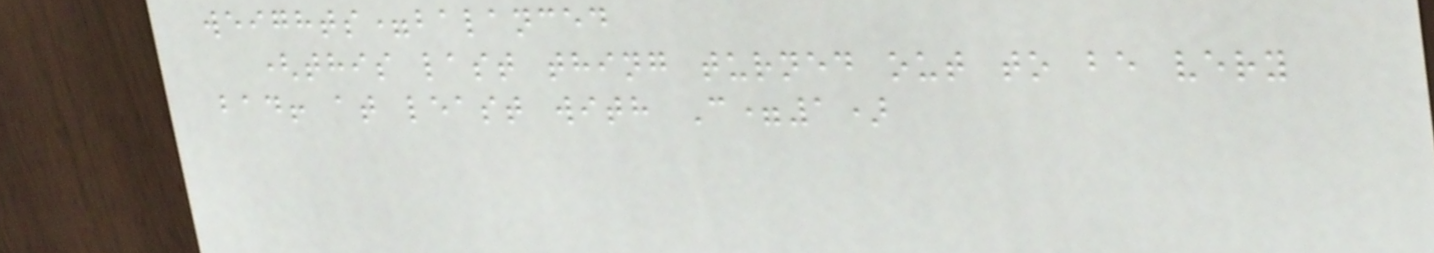weights=balanced
(this last thing turned out to be very
bad! at least with C=1)
